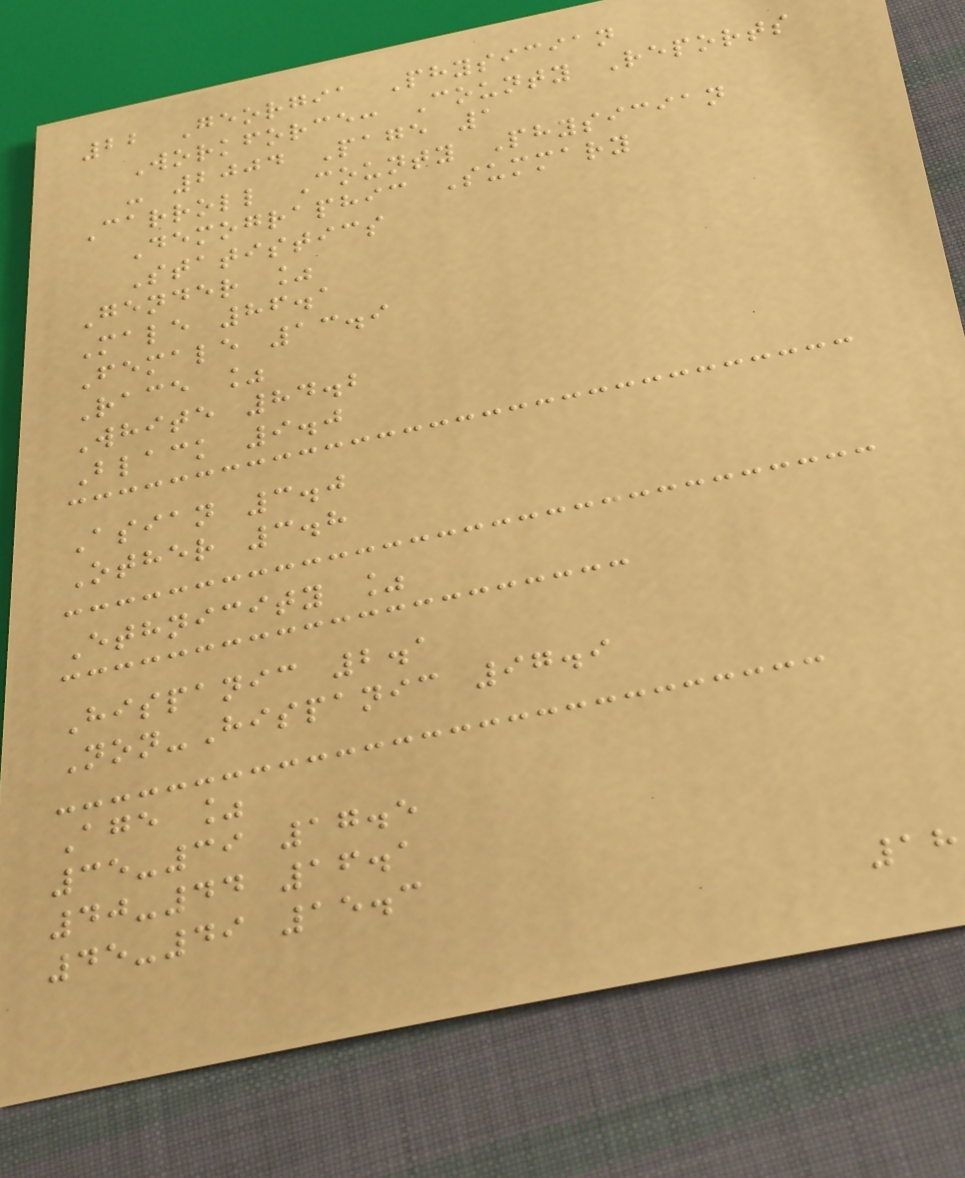22 Georgia Physician
Workforce: County Reports
- 2004 Page 1
Carroll County Physician
Demographic Summary
Statistics
Gender %
Male 86.1
Female 13.9
Race %
White 84.2
Black 9.0
Asian 3.0
Other 3.8
Ethnicity %
Hispanic 2.1
Non-Hispanic 97.9
Age %
35-39 17.5
40-44 16.1
45-49 15.3
18
